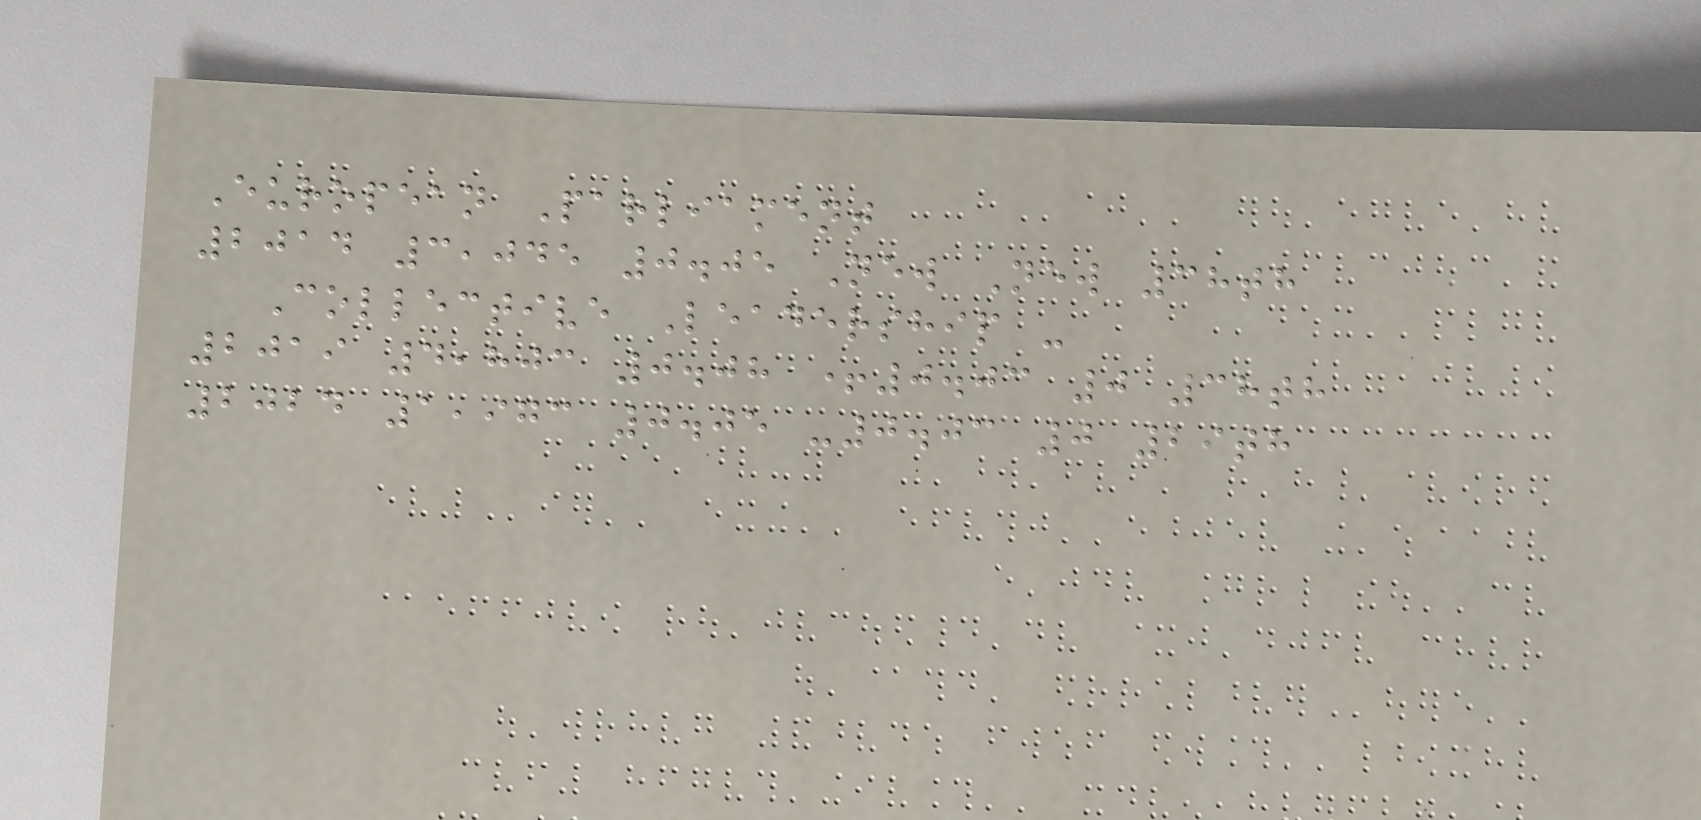European Parliament
2014 3,045 0.05 New New 38th
Collective Leadership -
2019 4,803 0.08 +0.03 0 38th
2024 1,973 0.05 -0.03 0 29th
